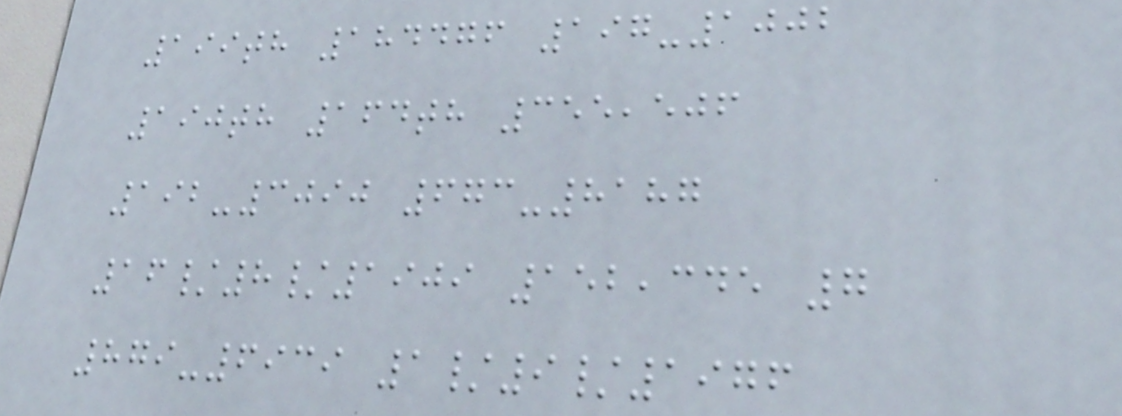199th 184476 197-1002
190th 164th 355,506
192-3090 673-8187
16/8/1909 152,345 7
879-6939 1/9/1976
